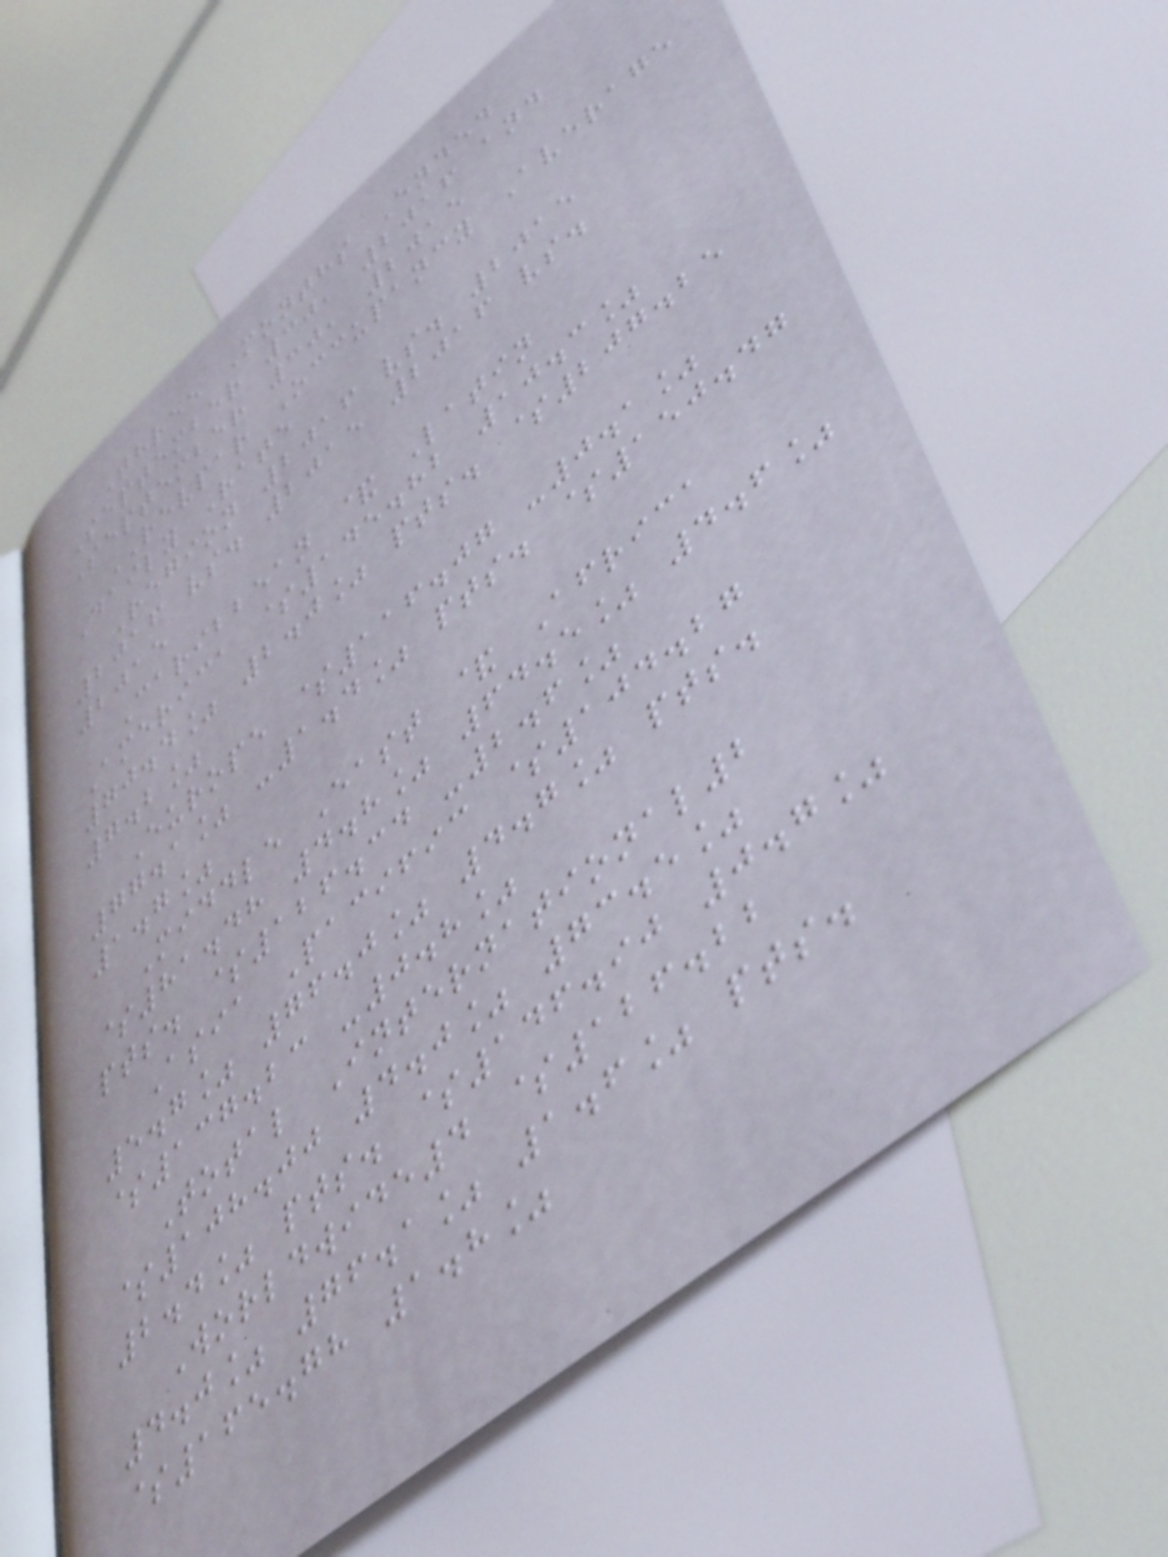Three Months Ended
September 30, 2016 and
September 30, 2015
REVPAR Occupancy Average
Daily Rate
Region 2016 vs. 2015
2016 vs. 2015 2016 vs.
2015
Caribbean & Latin
America $145.82 10.3%
70.4% 2.0% pts. $207.25
7.2%
Europe $116.07 -0.1%
77.1% -1.4% pts. $150.47
1.7%
Middle East & Africa
$81.48 4.8% 64.5% 4.6%
pts. $126.34 -2.6%
Asia Pacific $104.27
5.7% 76.0% 4.7% pts.
$137.23 -0.8%
Total International2
$108.00 4.0% 73.5%
2.4% pts. $146.90 0.7%
Worldwide4 $126.22
4.0% 76.1% 1.6% pts.
$165.78 1.8%
